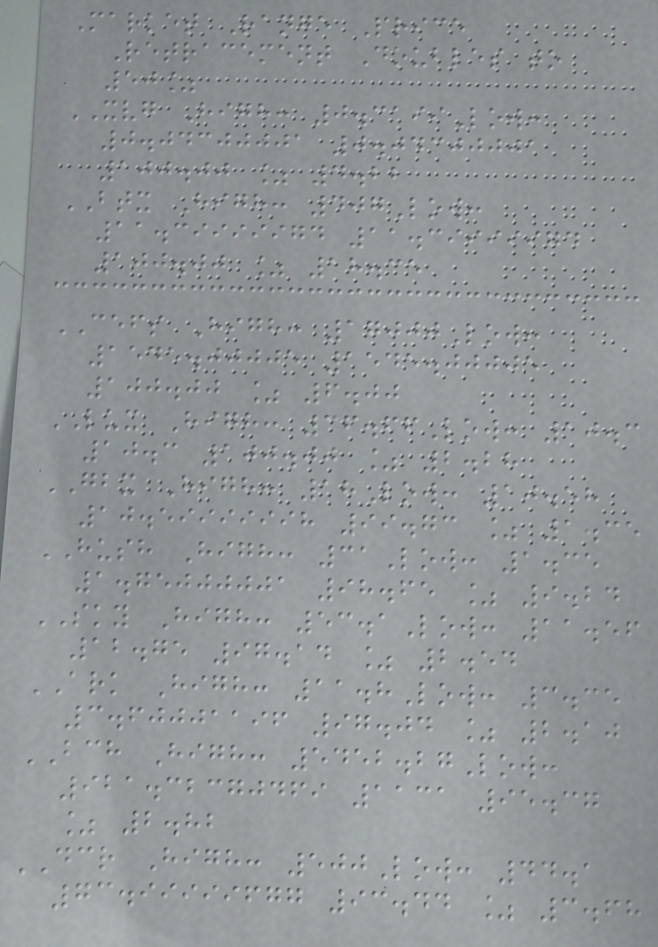Market Range Price
Retracement Doubles to
50%
XVG High: 0.3199Low:
0.04300001 0.04300001
100.00 % 4.22
BTX High: 407Low:
11.39999974 11.39999974
100.00 % 18.35
CEFS High: 17000Low:
1545.00005 1545.00005
100.00 % 6.00
LUX High: 36.66Low: 10.3
10.3 100.00 % 2.28
GBX High: 18Low: 10.58
10.59999998 99.73 % 1.35
HUSH High: 31Low: 1.35
1.75000001 98.65 % 9.24
SKY High: 53.1Low: 11.56
12.75 97.14 % 2.54
ARK High: 11.8Low: 3.35
3.60001196 97.04 % 2.10
BCH High: 5452.27Low:
921.32370469 1131 95.37
% 2.82
DCR High: 500Low: 44.1
73.99999677 93.44 % 3.68
